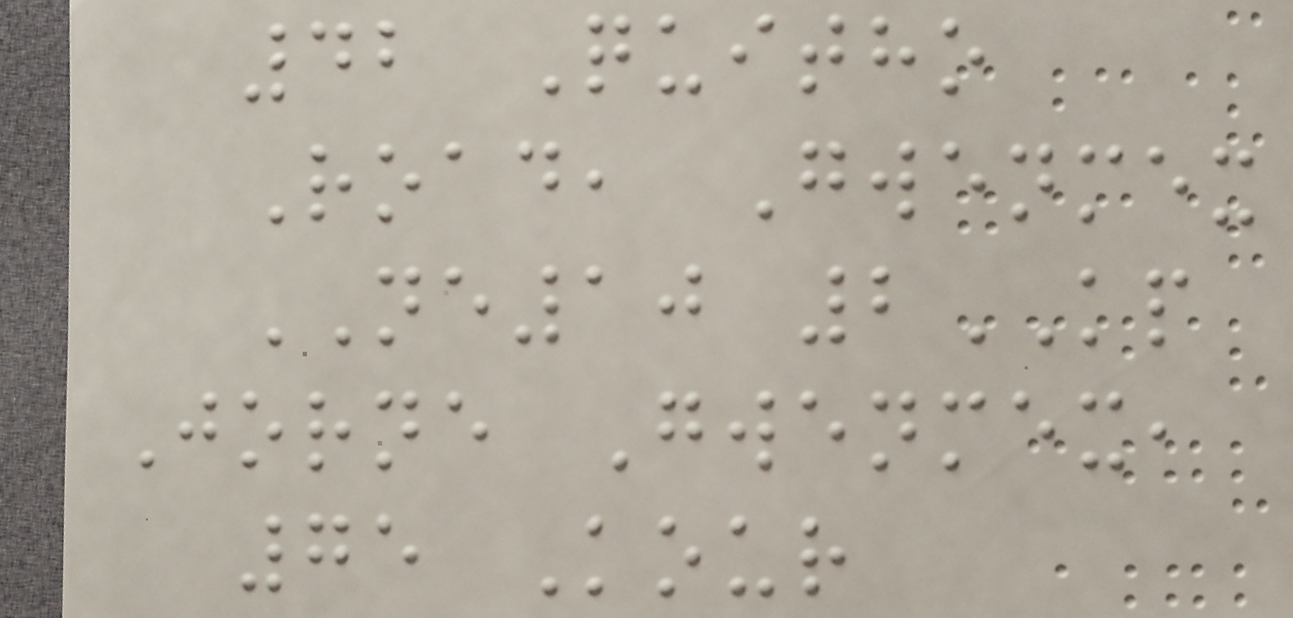42 Quitho
Road, Gwenmex
NE10 2KP
Jorne Gwenmex,
75 Kour
